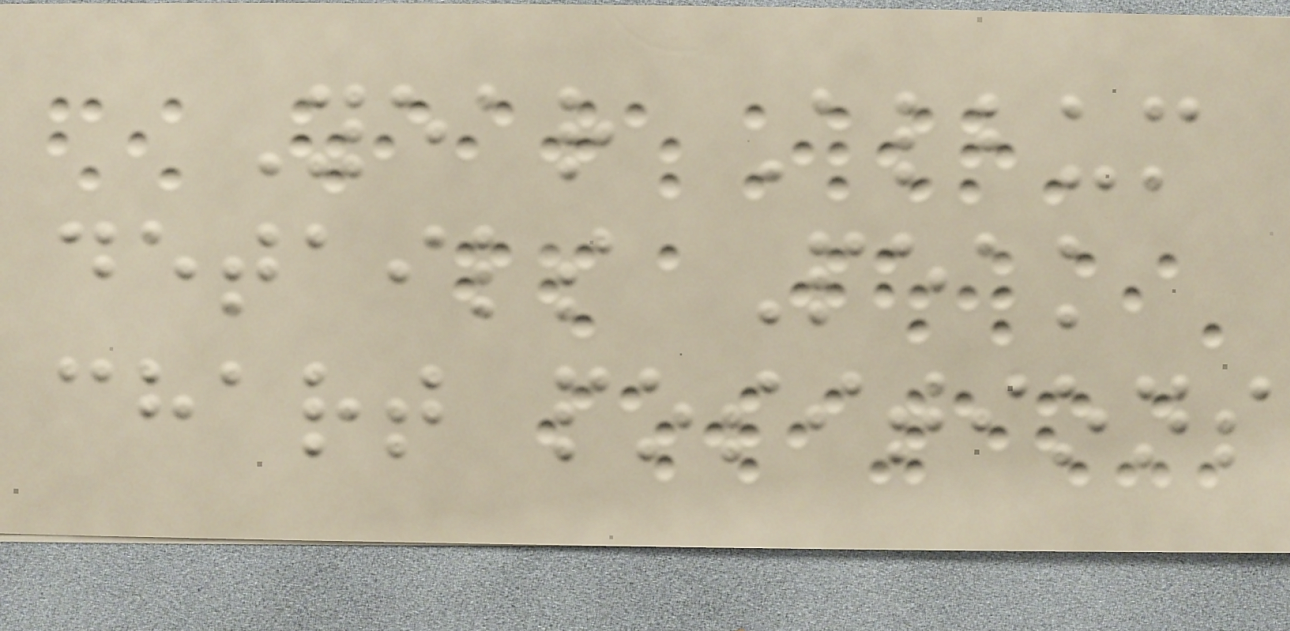Year Album
details Peak
chart positions
